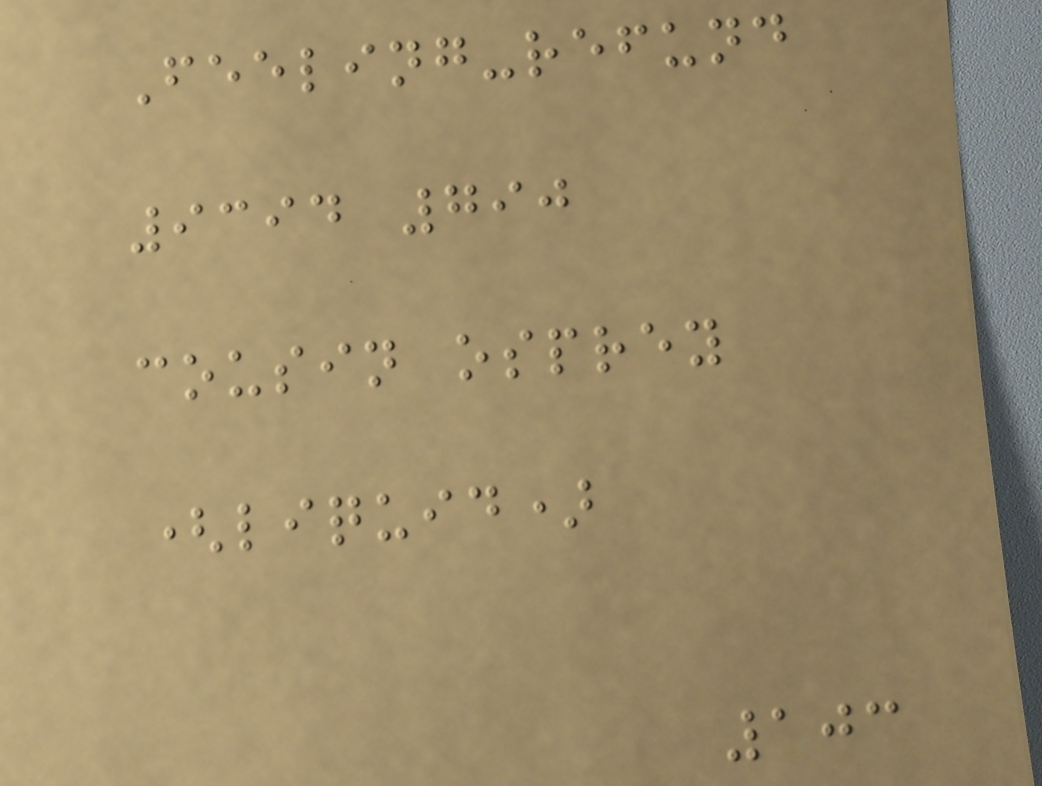Feeling-refund
9394 790
cousin osprey
(liquid)
103
